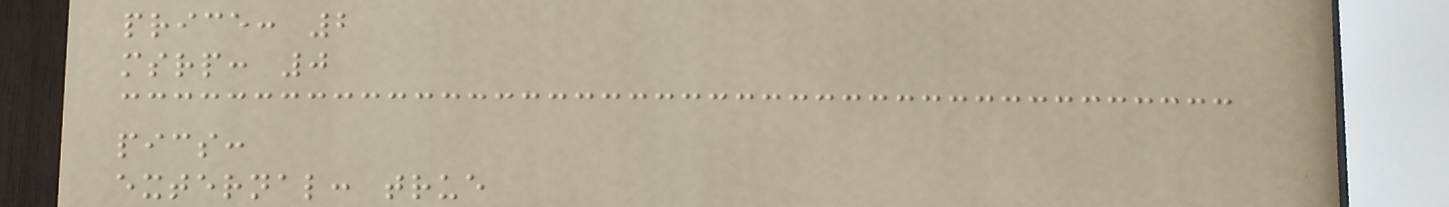price: 2
msrp: 0
pics:
external: true
